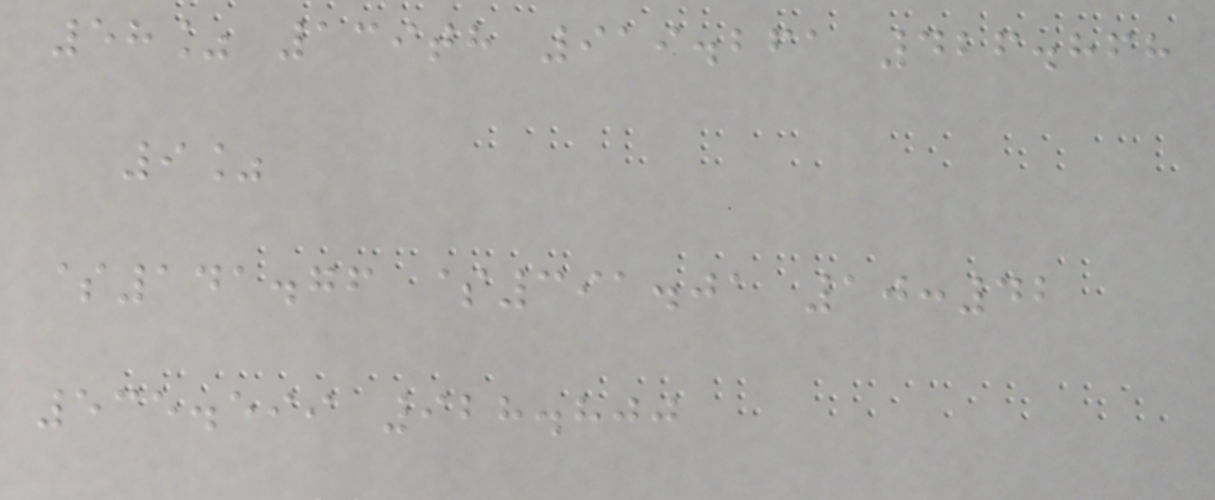58% 139th 919.261 426.868
9%
$141.76 $391.01 10:42
535.599 928.800
